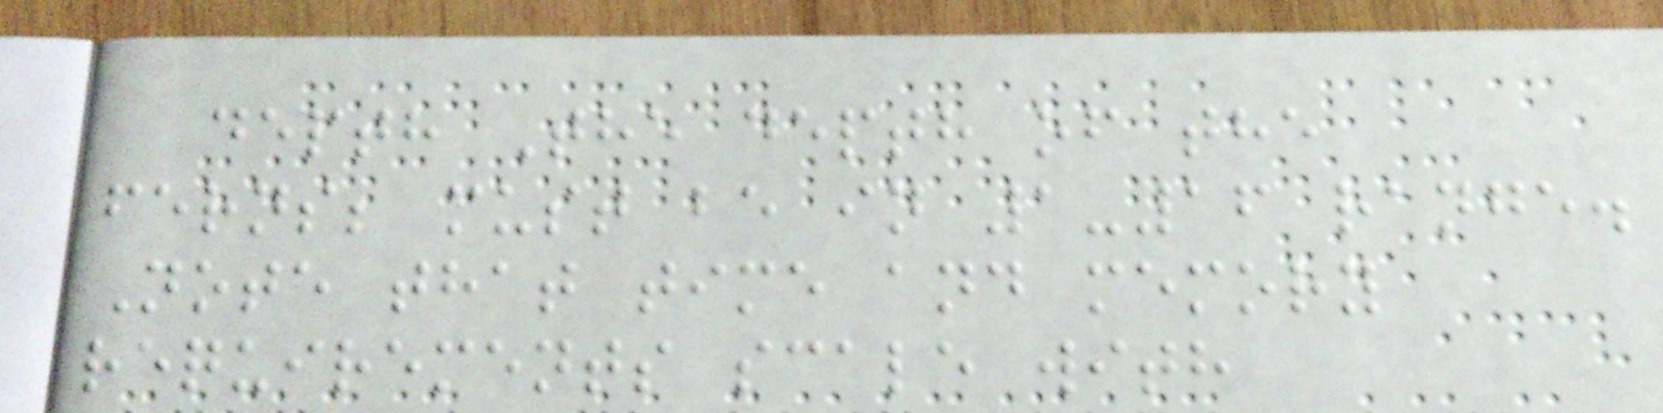depth The depth of the
ferns; must be in 1-16 range.
Note that time and memory
requirements scale with
